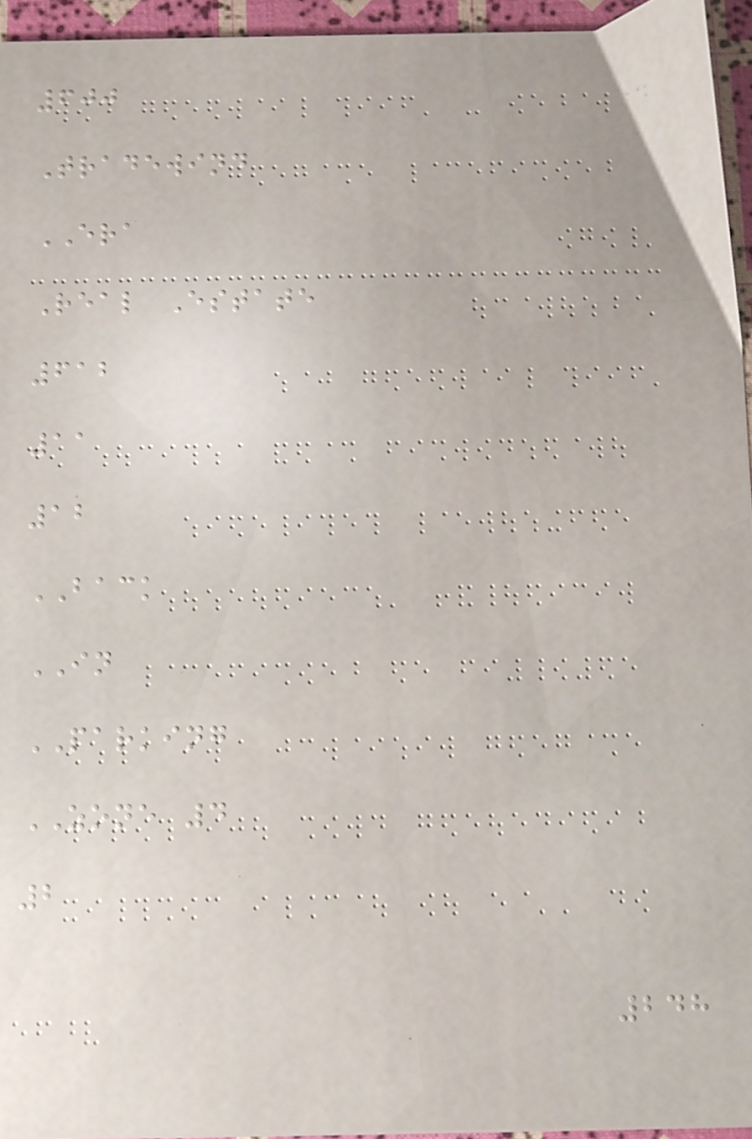600
Tradewind
ERA
Real Estate
612
11
12
BACK
IN
PARKING
ZONE 4
2
248
